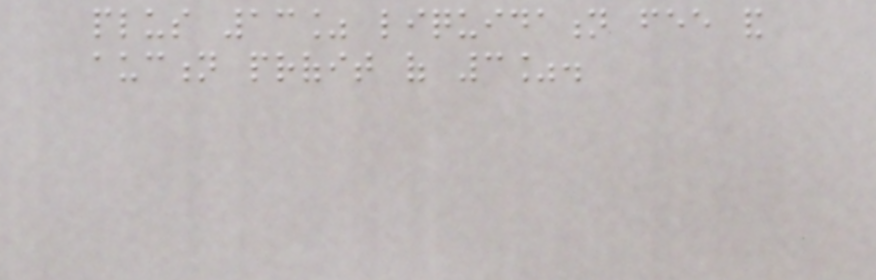plus 13% liquidation fee and
auction profit of 3%.
